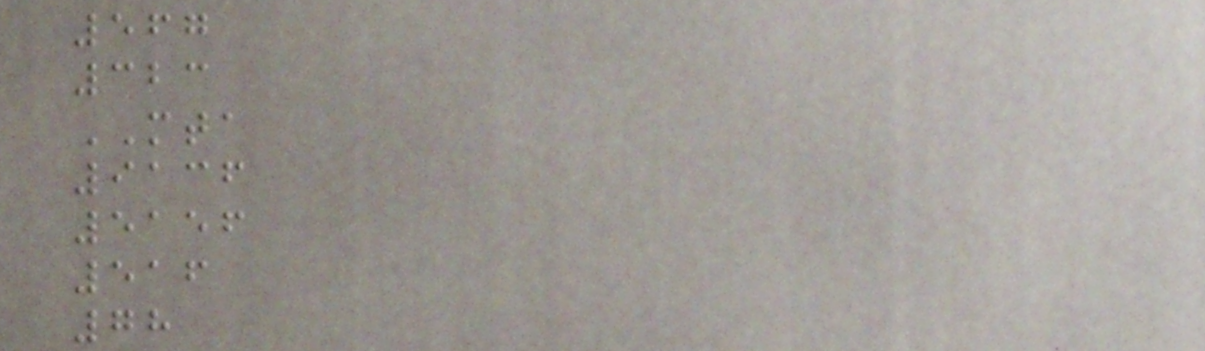567
323
MTA
9136
5156
516
78
